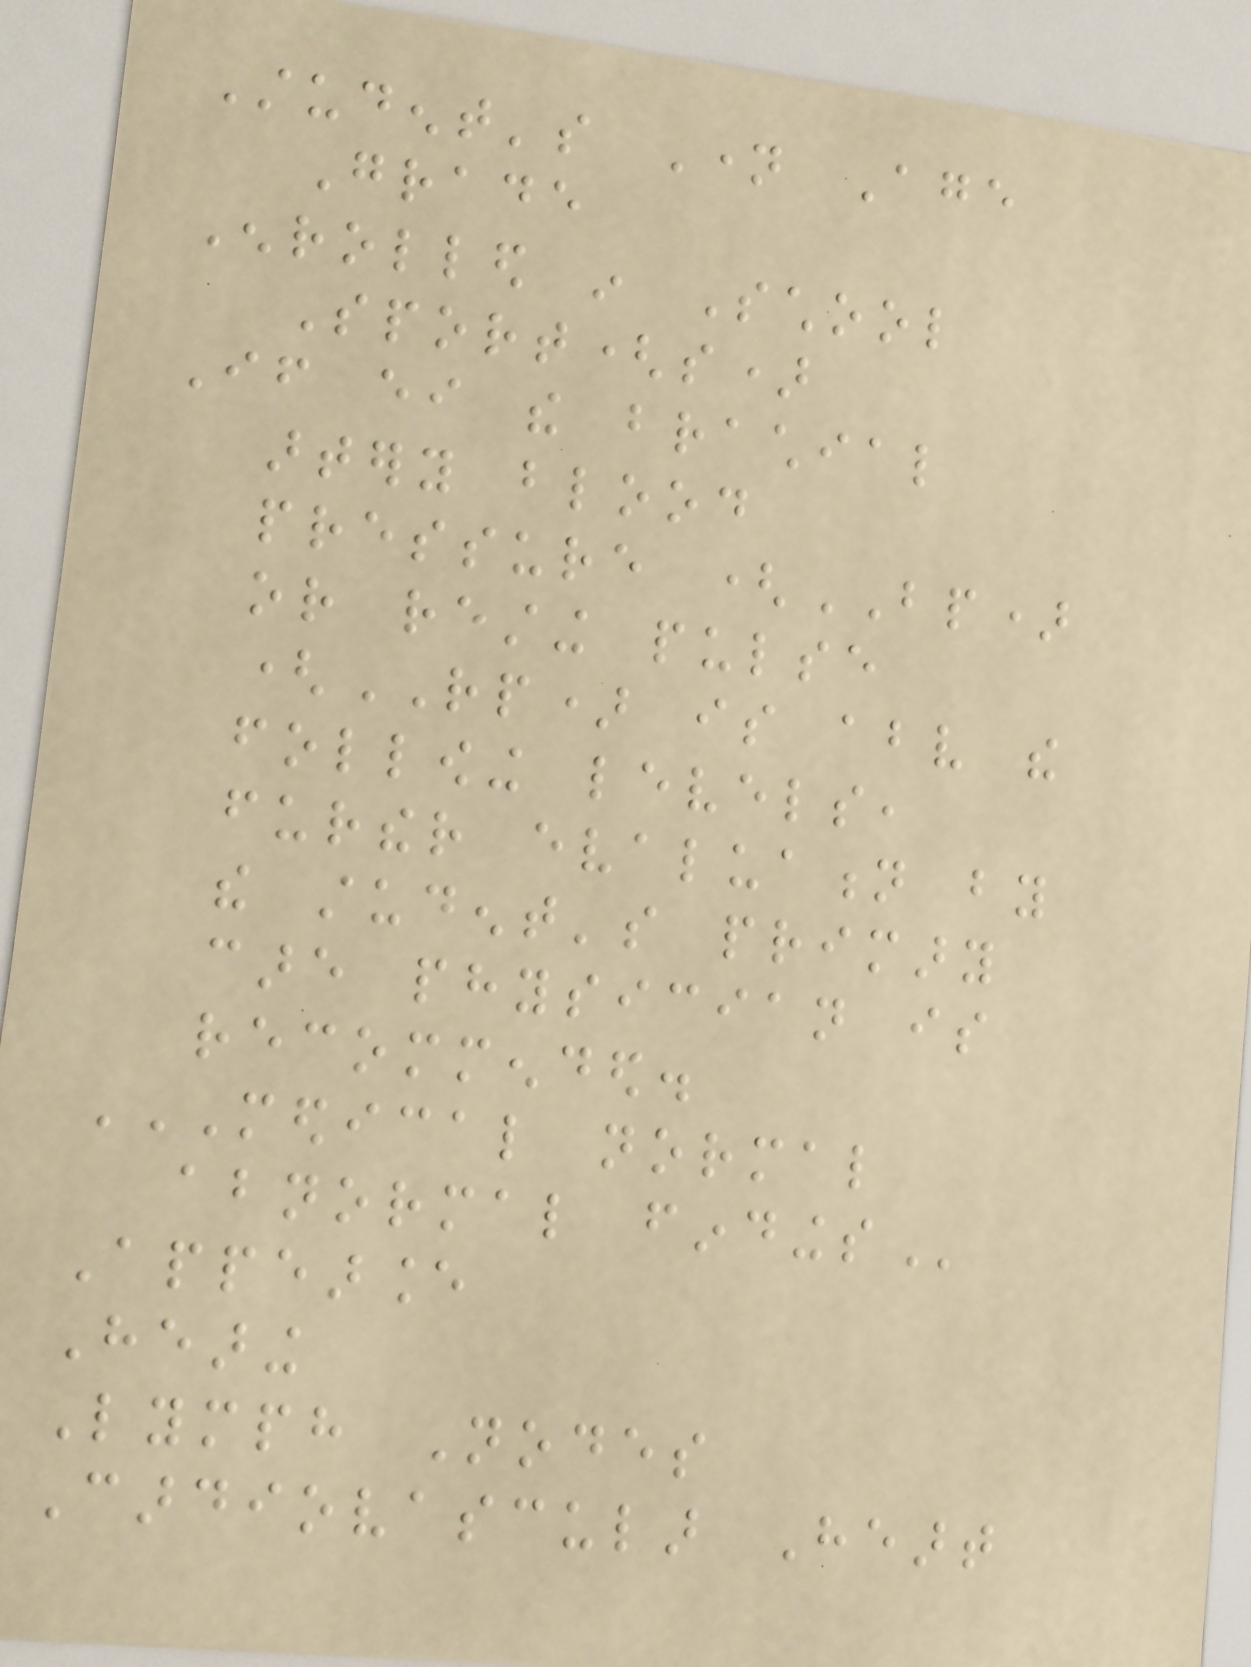Student's Name Age
Grade
Enrolled in School
Sport(s)
If either the brachial
artery blood
pressure (BP)
or resting pulse
(RP) is above the
following levels,
further evaluation by
the student's primary
care physician is
recommended.
MEDICAL NORMAL
ABNORMAL FINDINGS
Appearance
Hearing
Lymph Nodes
Cardiovascular Heart
